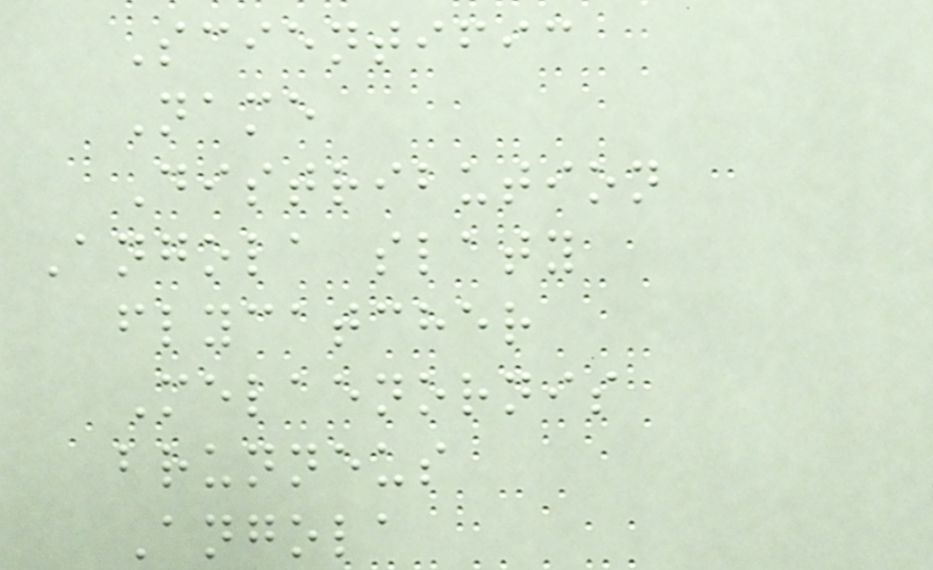Scientific
Name
Distribution
Angola slaty
flycatcher
Melaenornis
brunneus
Angola
